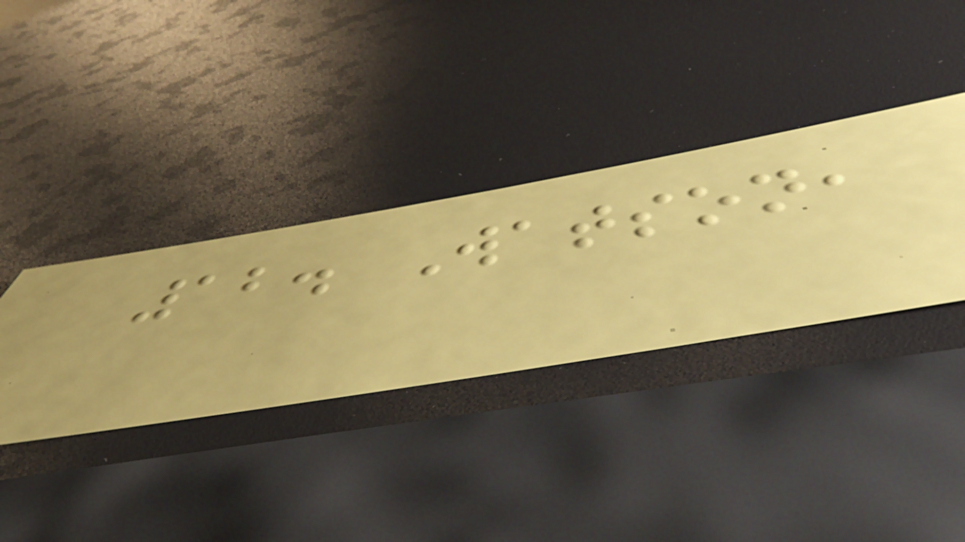12. Watson,
